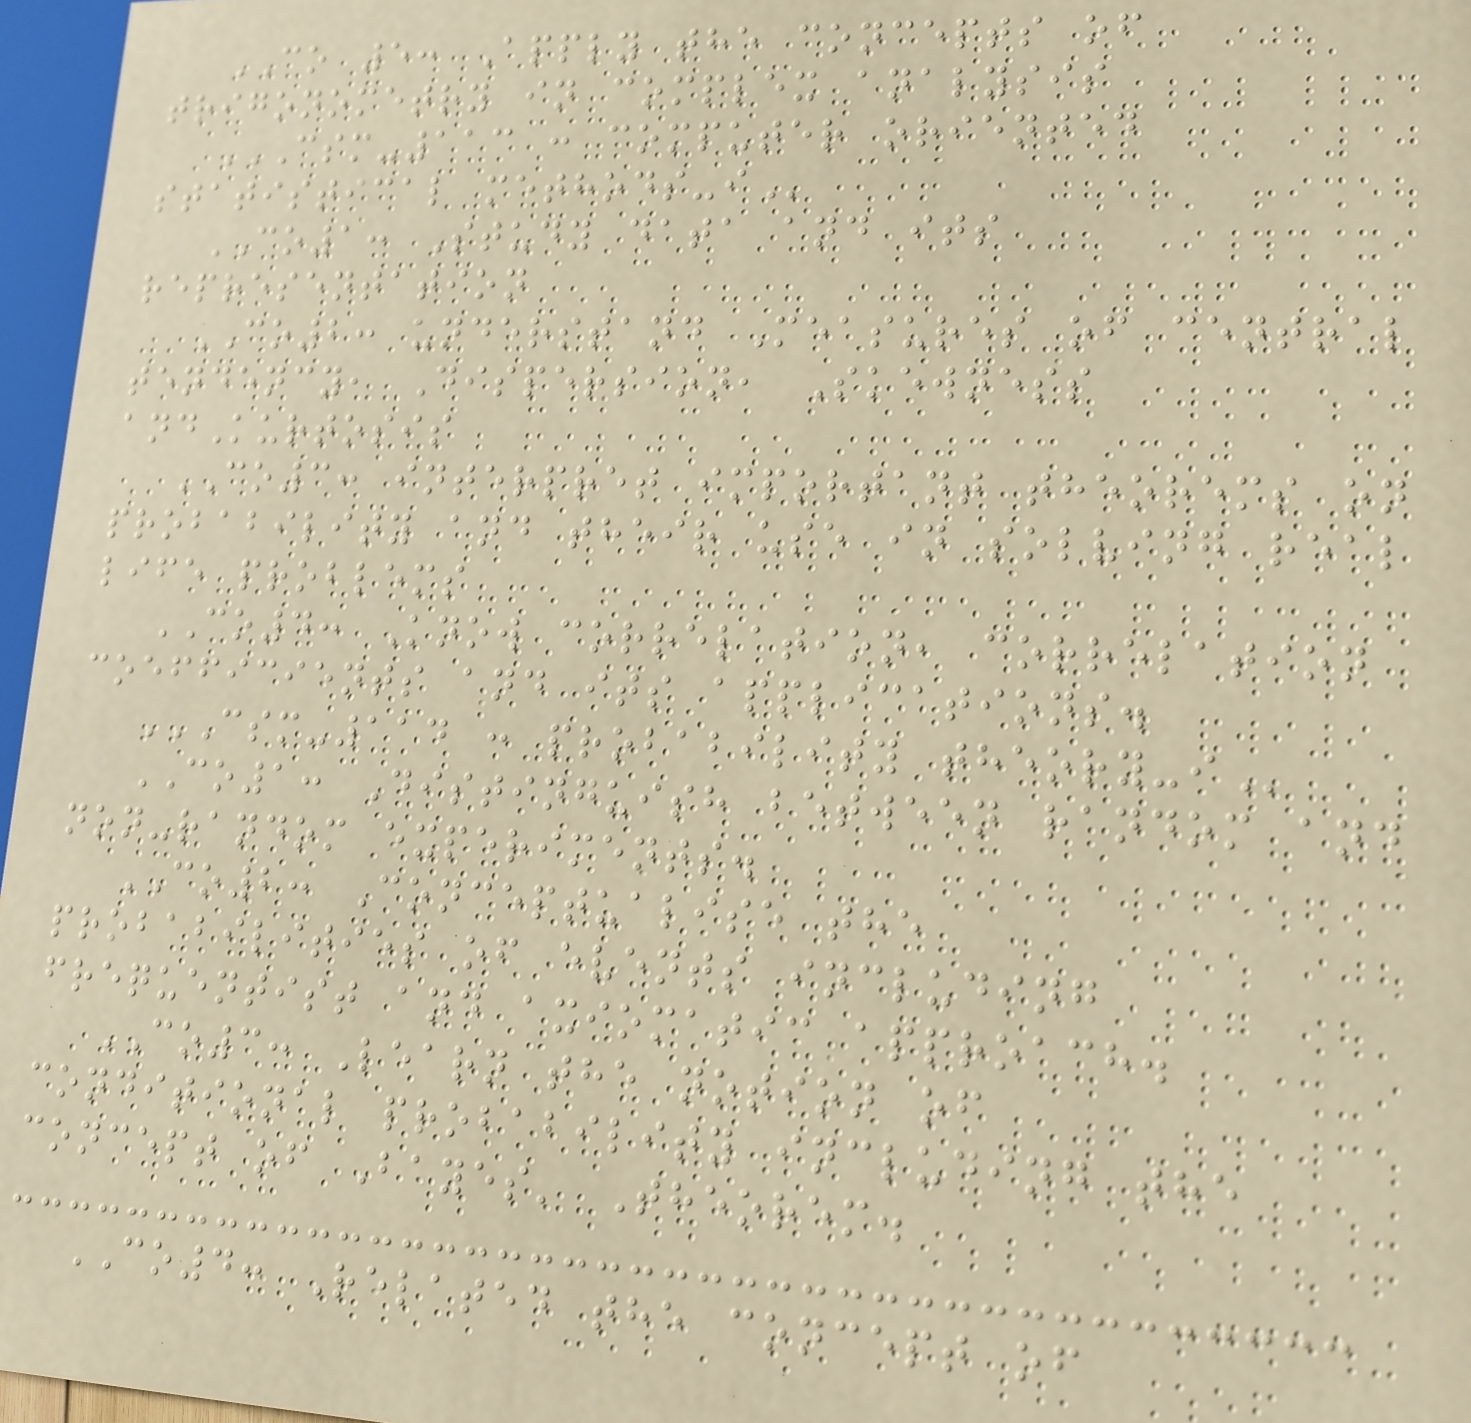CO 5: Apply the concepts of
trigonometry in complex analysis
CSM-113 : COMPUTER ORIENTED
STATISTICAL METHODS-I
CO1: Study data and its
representation
CO2: understand Measures of central
tendency, Dispersion, Skewness
andKurtosis
CO3: interpret important theorems on
probability and their use in solving real
life problems
CO4: Know correlation, correlation
coefficients and its applications.
CSM-114 : PROBABILITY THEORY-I
CO1: Distinguish between random and
non-random experiments.
CO2: Conceptualise the
probabilities of events including
frequentist and axiomatic approach.
CO3: Learn the notion of
conditional probability including the
concept of Bayes' Theorem.
CO4: Related the concept of
